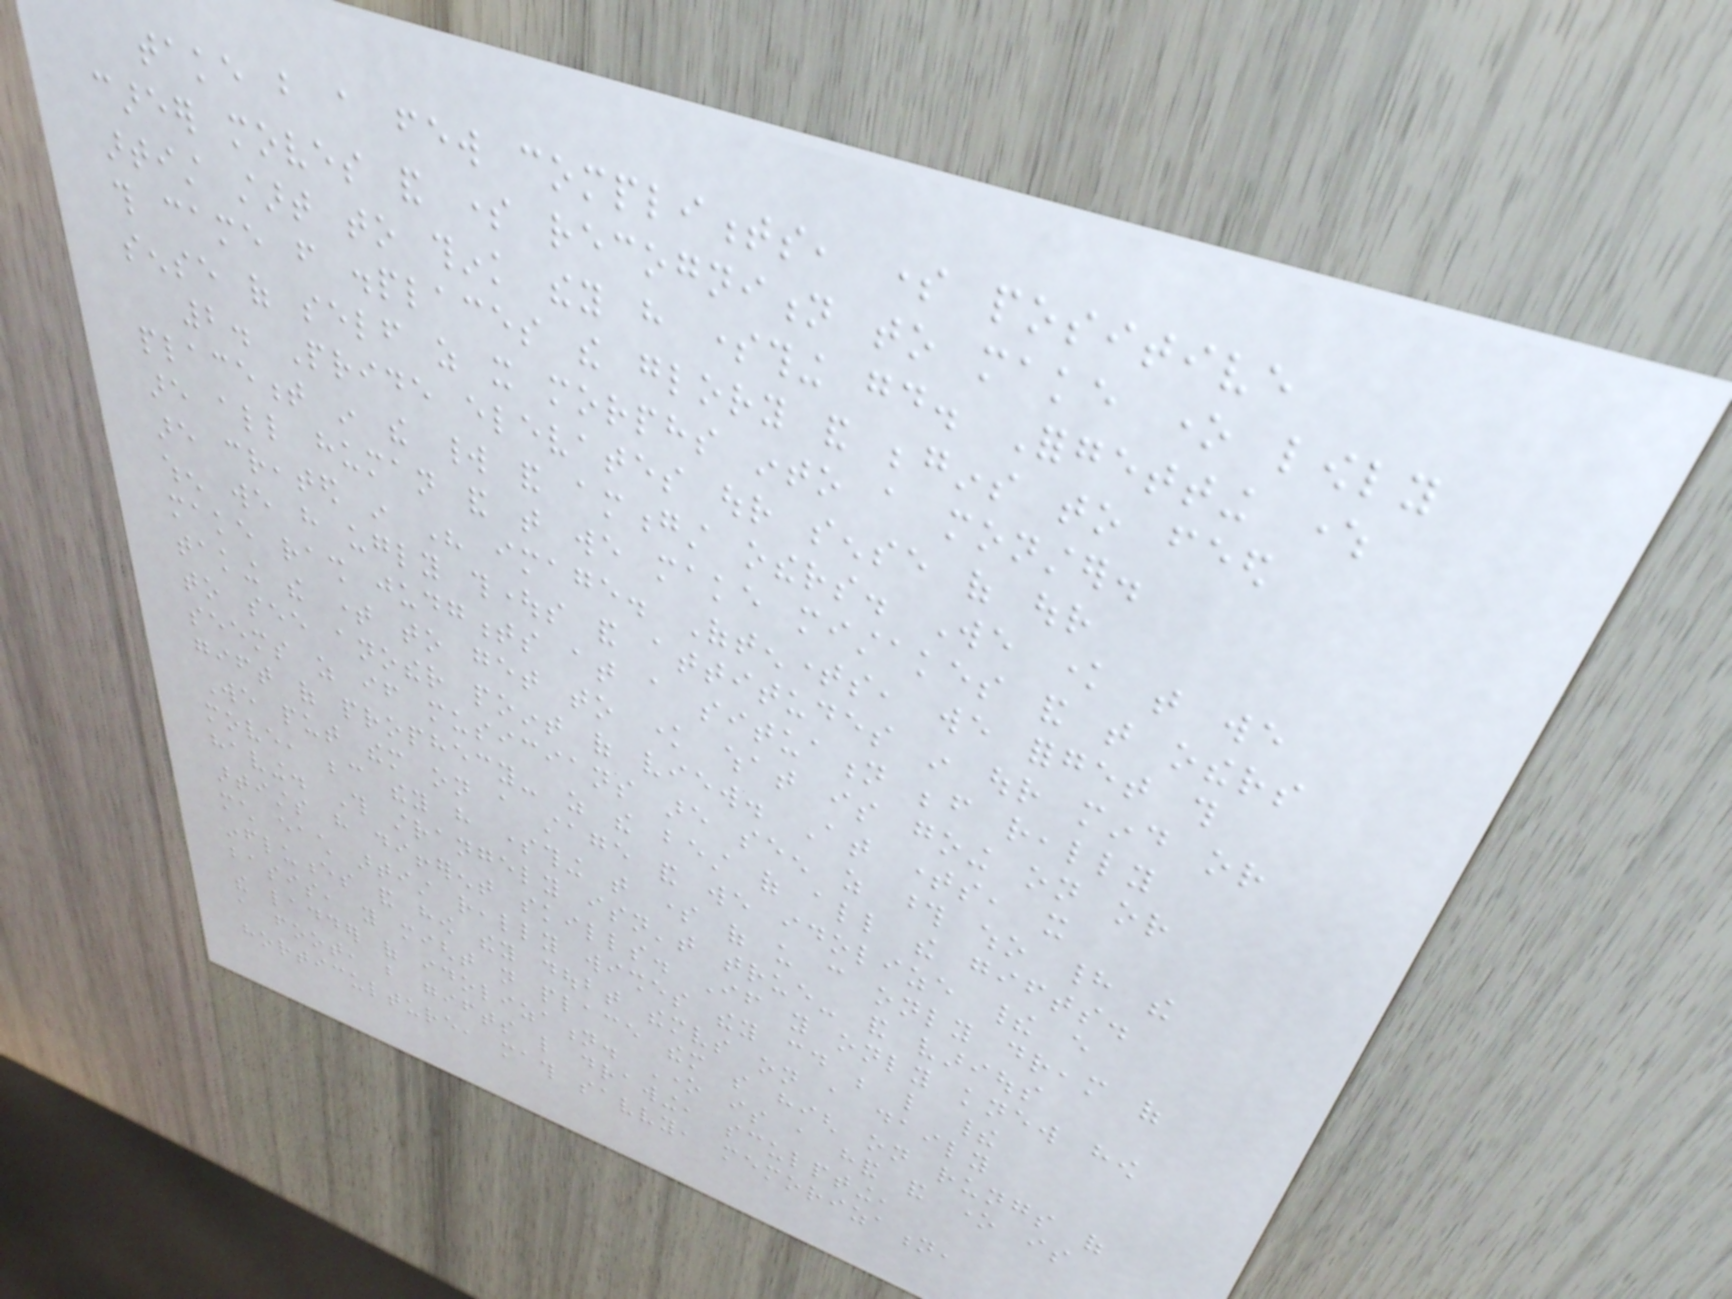take but a few compliments, some positive
career moves and some recognition to make one lowly
artist start to think they have something good. Forgetting where
this came from displaces the glory and begins to feed
sense of self as it morphs into a monster.
2. Pride elevates our sense of our
placement in the world and amongst others. We know that we
are all human and that we make mistakes and that others
are created in His image. Oftentimes, we forget this
when we have ugly thoughts and attitudes in our mind or
make rash judgments at a situation before really
taking the time to get to know what is going on or
to see another point of view. At times, it
seems as if musicians are seen as those who had the
gift of prophecy- as the best of all the gifts.
We put them on a stage and we idolize their every
move, because they have something that some of us can only dream of
having. This strangely isn't true- and various
artists have different skills. If you only knew how
much each artist really wishes they could be like their
influences and how they doubt themselves on a daily
basis, you might not place them so high on rungs of
the ladder of idolization. One is a hand and one is
a foot, but gifts like drawing, sculpting,
horticulture, math savvy, memorization,
